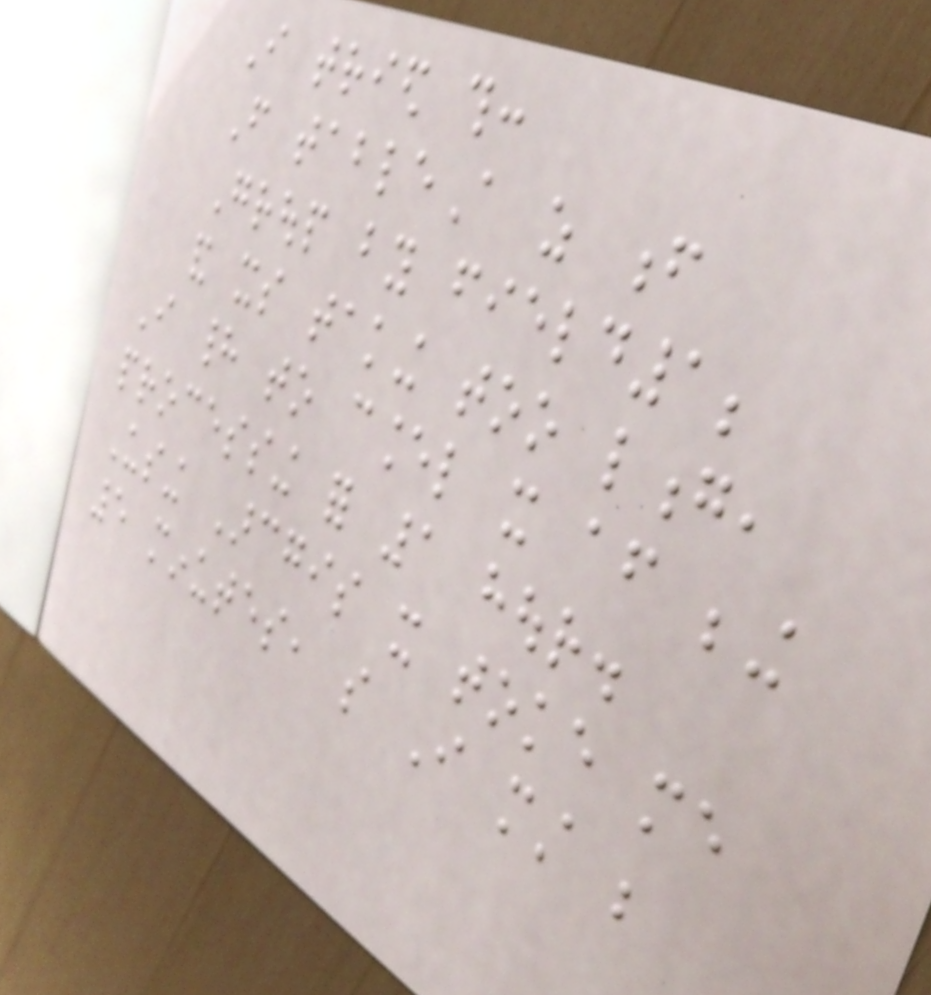I tried this:
From tableA as f
Group by field1;
and its taking too long,
I had to cancel it after being
processing for 1 hour.
Using Arcgis it toke me
5 minutes, so I must be
